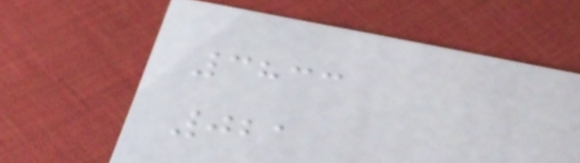3833
021
